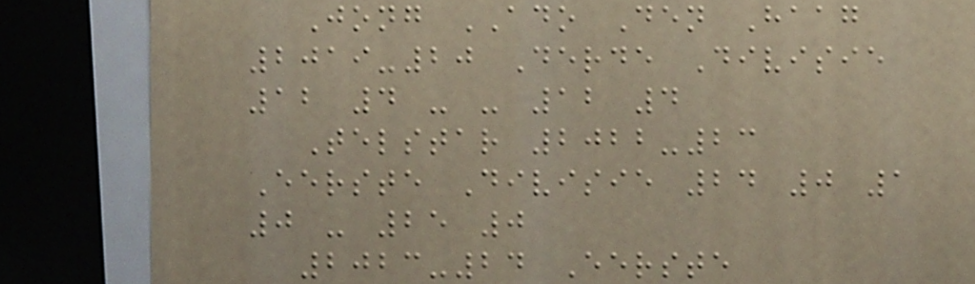Jong ADO Den Haag
2019-20 Derde Divisie
12 4 - - 12 4
Telstar 2022-23
Eerste Divisie 24 0 1
0 - 25 0
2023-24 Eerste
